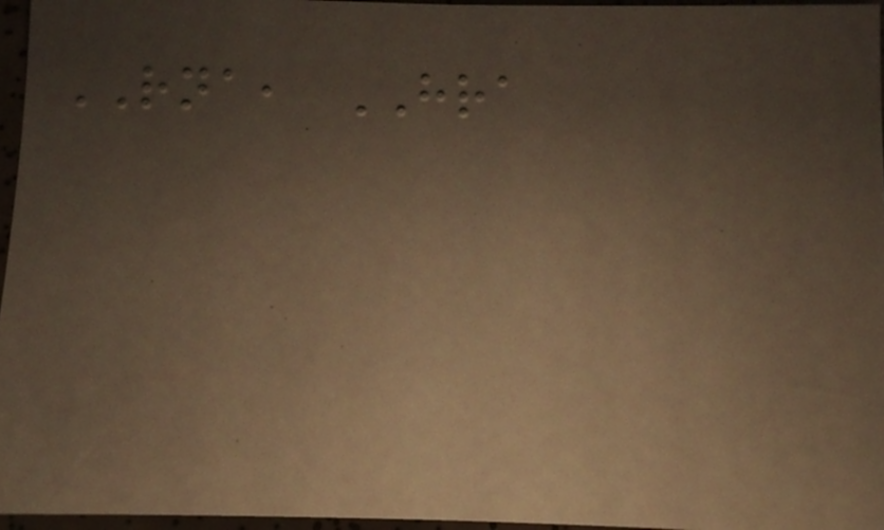RNA, HRA
